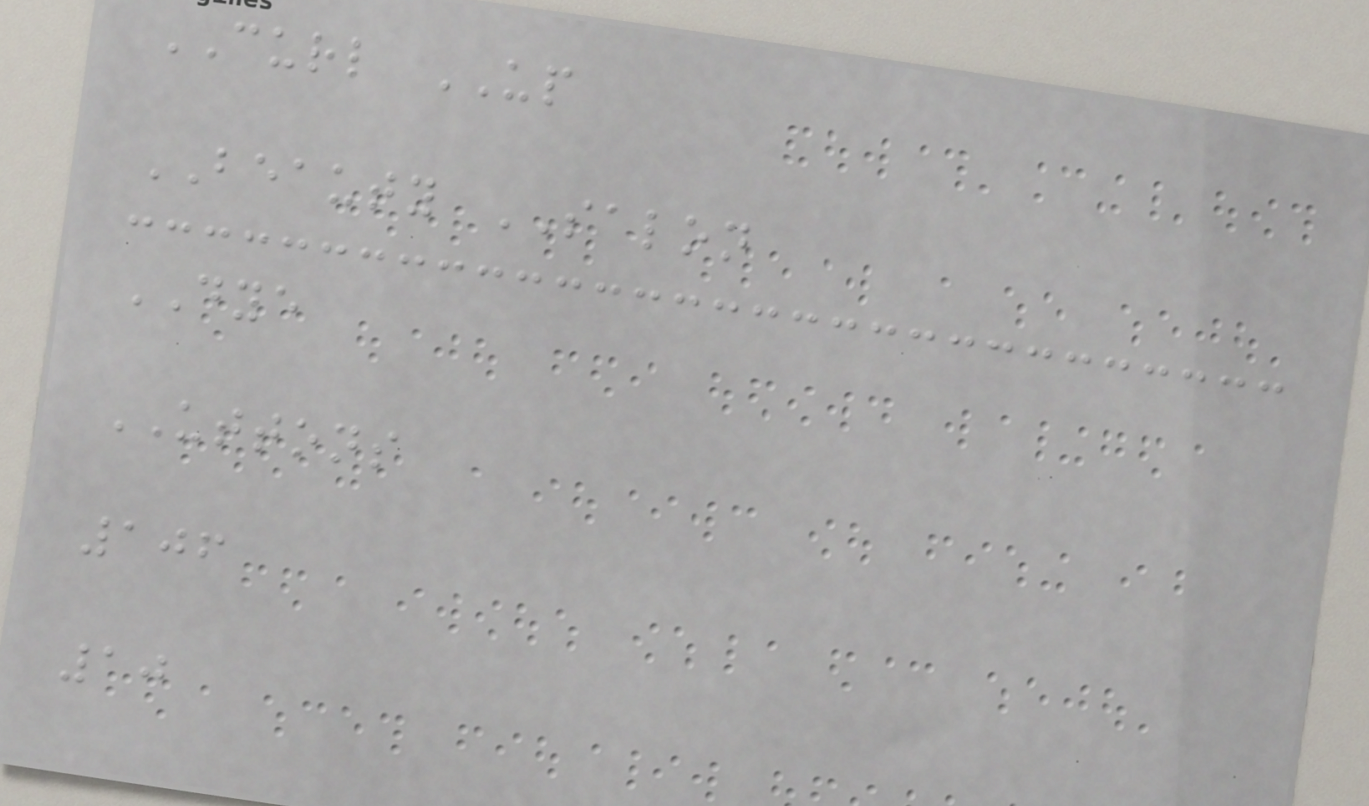CURL UP
BEAUTY SALON
DYE
UTTONS
106
10
